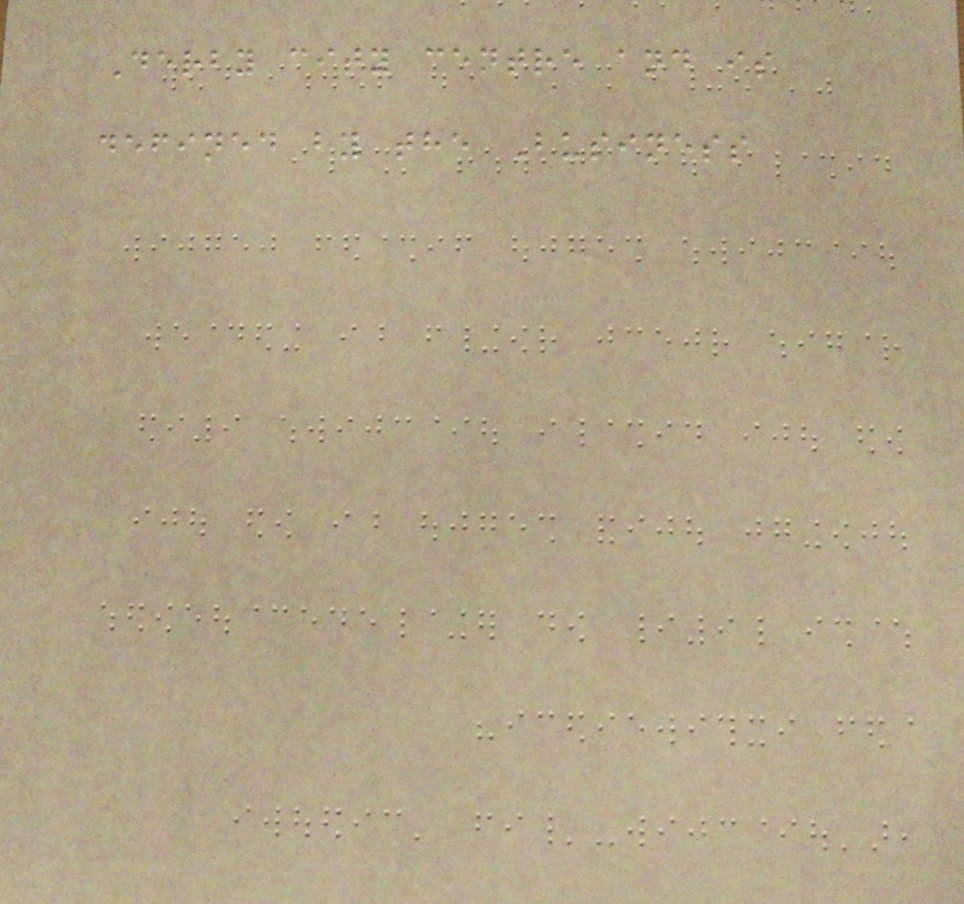Derby city centre and is
defined by the Business
